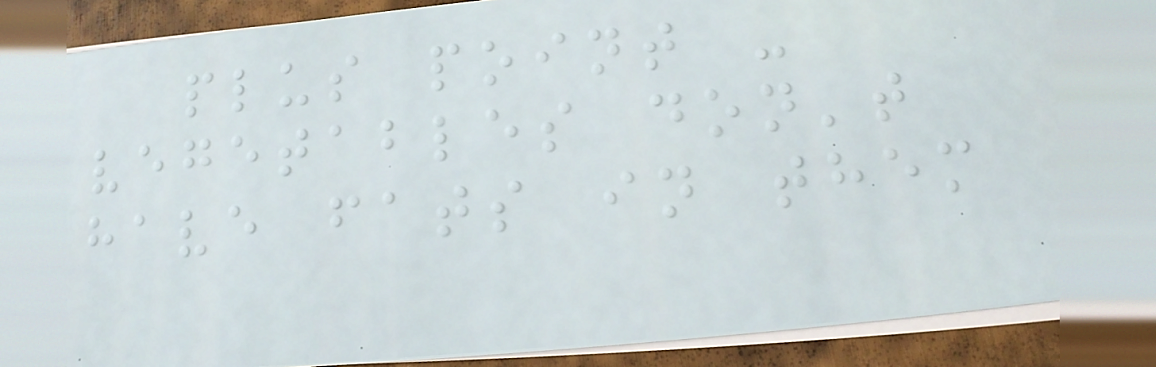plus point -
vegetables don't
have fats in them
